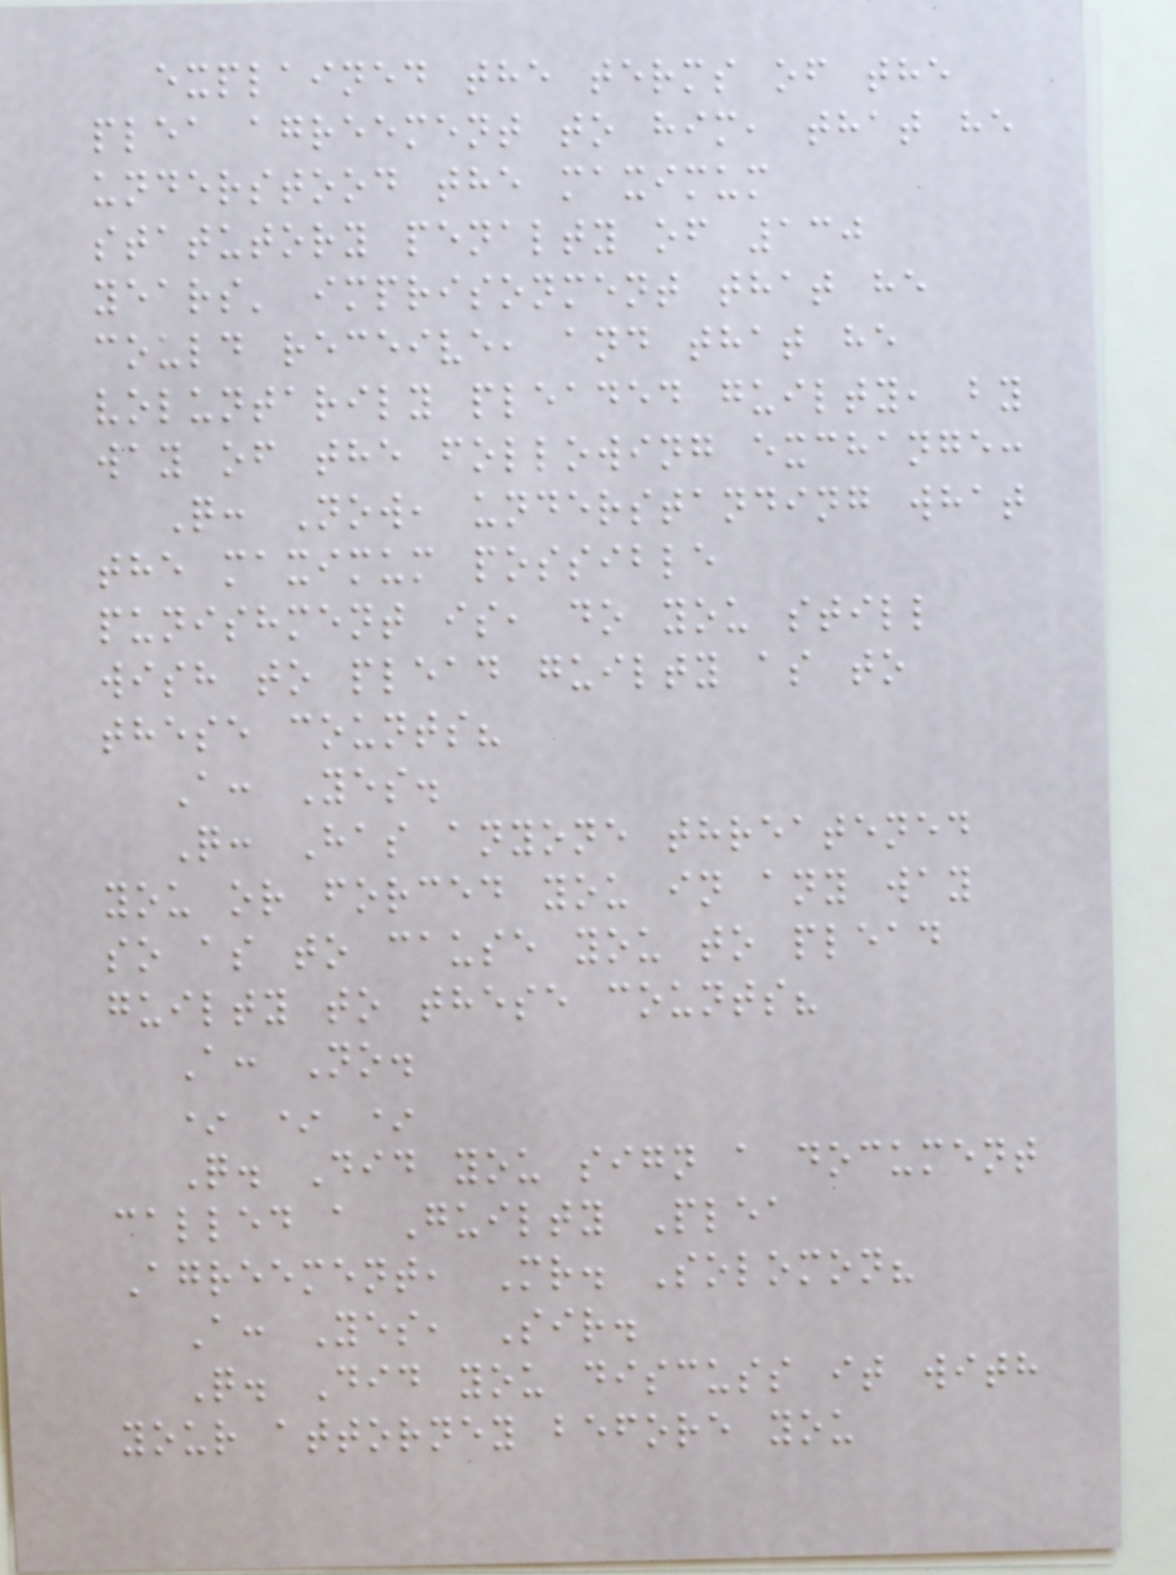explained the terms of the
plea agreement to him, that he
understood the maximum
statutory penalty of 130
years' imprisonment that he
could receive, and that he
voluntarily pleaded guilty, by
way of the following exchange:
Q: Now, understanding what
the maximum possible
punishment is, do you still
wish to plead guilty as to
these counts?
A: Yes.
Q: Has anyone threatened
you or forced you in any way
so as to cause you to plead
guilty to these counts?
A: No.
* * *
Q. Did you sign a document
called a Guilty Plea
Agreement, Mr. Solomon?
A: Yes, Sir.
Q. Did you discuss it with
your attorney before you
